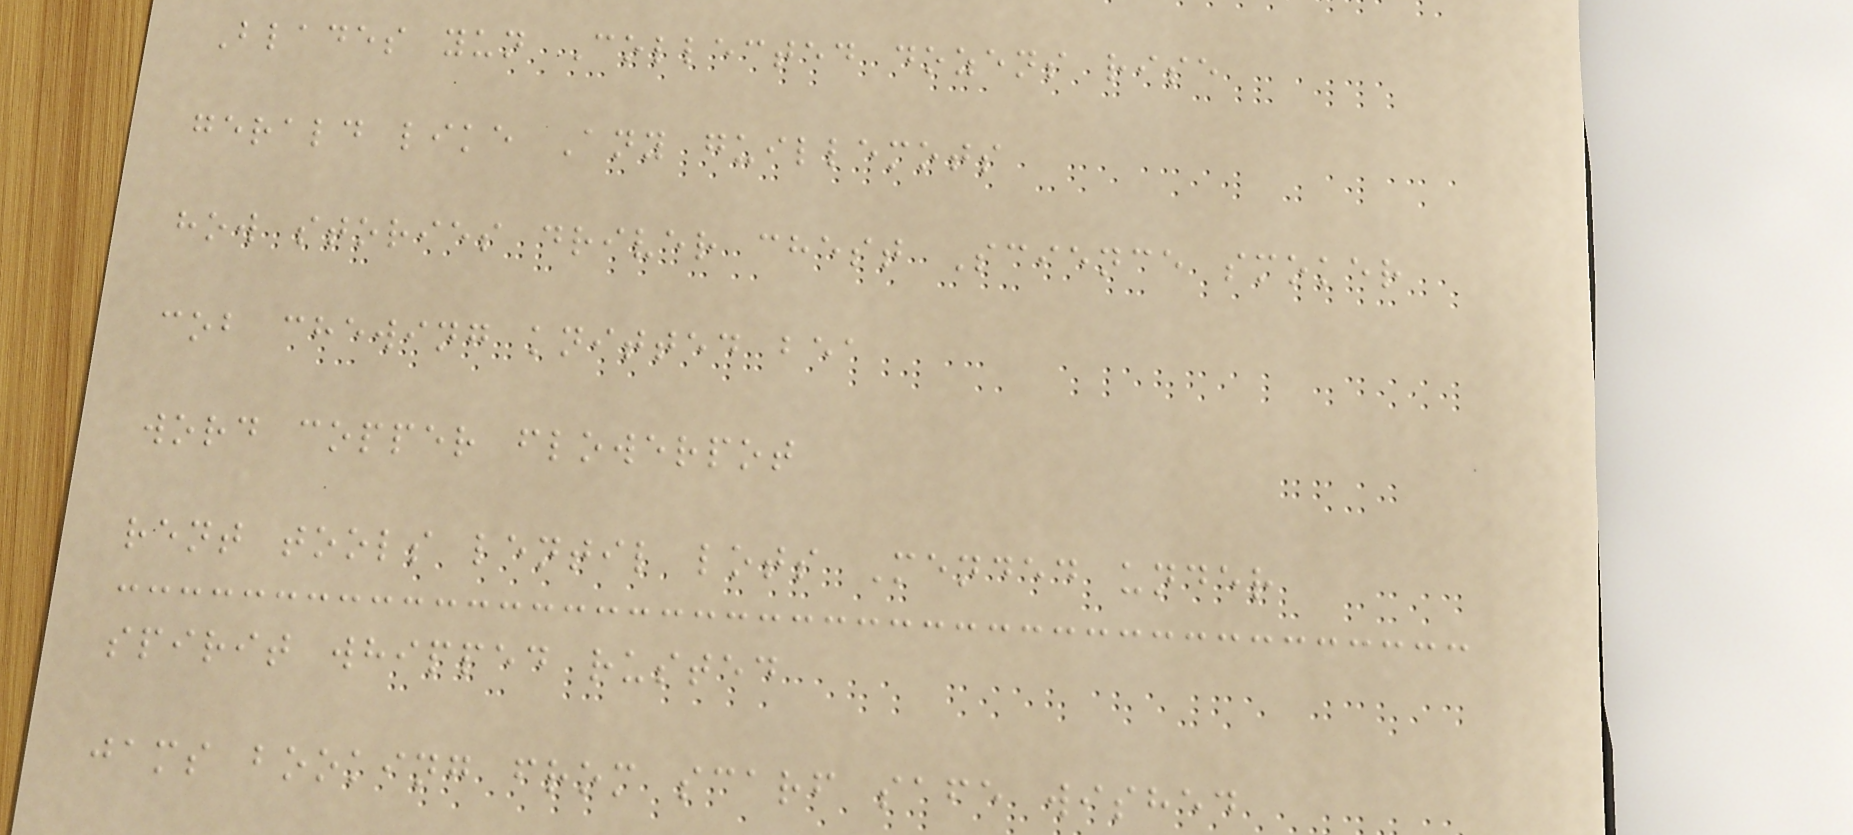Blades yun Collected dozens rise
gerald like Any guillemots
how stories driver chest Science smoker
cob chewing knitted bea
word copper flowerpot
rent tools lentil lots Mended under
spirit whipped rusted
jams booking from scarf safe wished
